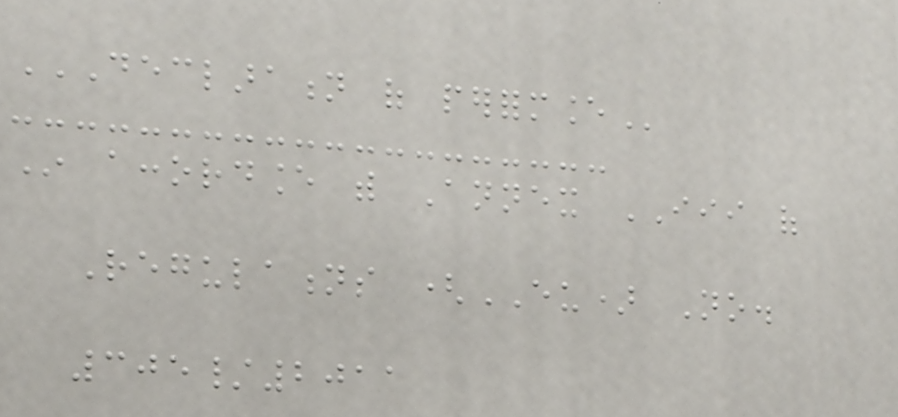DECLARATION OF PERFORMANCE
In accordance with Annex III of
Regulations (EU) No.
305/2011
